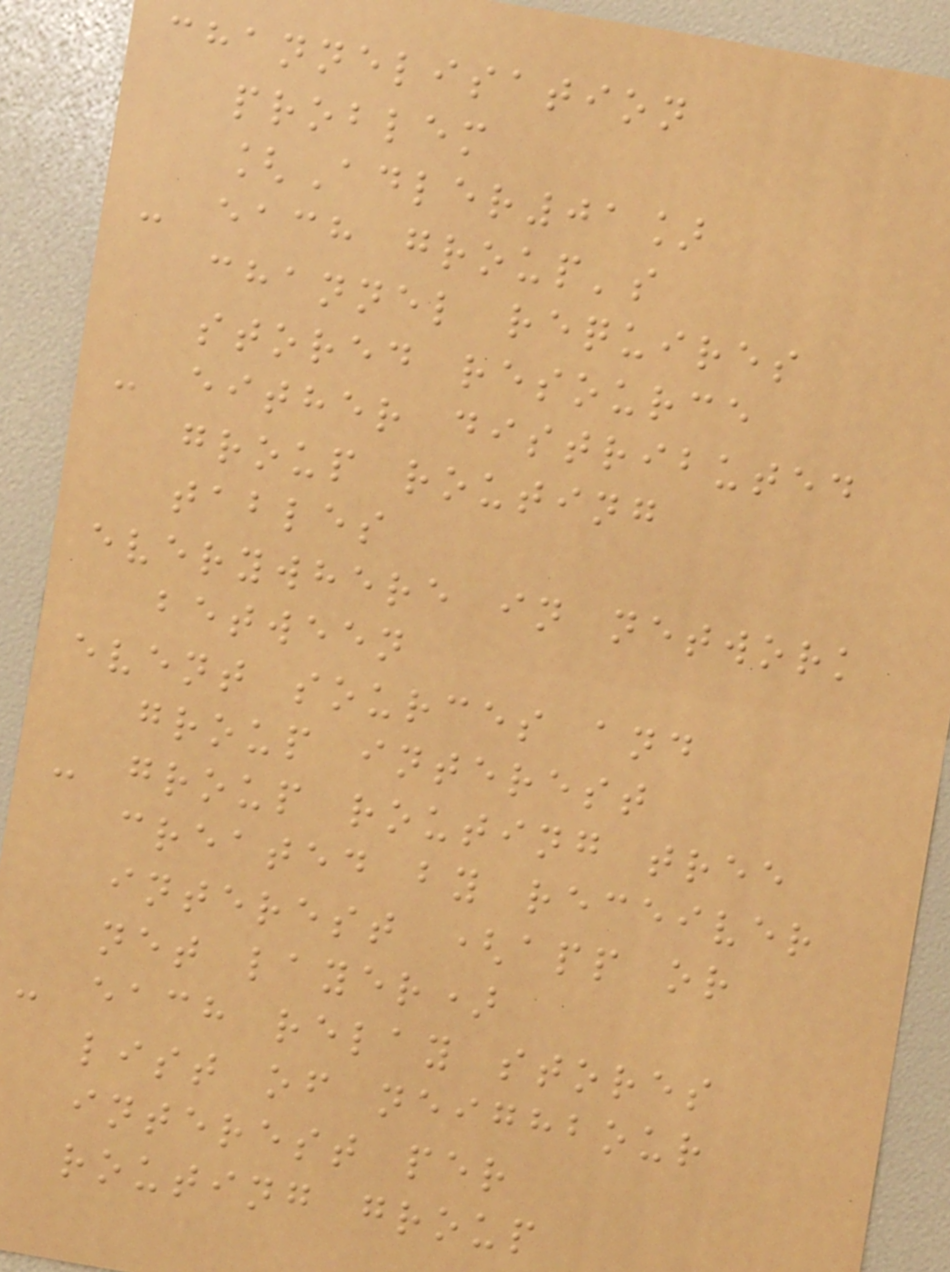channelisation
problem
[Adler01]
- each group's
channel requires
stored resource
- either distributed
group routing
tables
everywhere in network
between
event sources and
group interest
- group routing tree
created by receiver
interest (app or
net layer)
- each relay stores
list of neighbour
interest per
routing group
